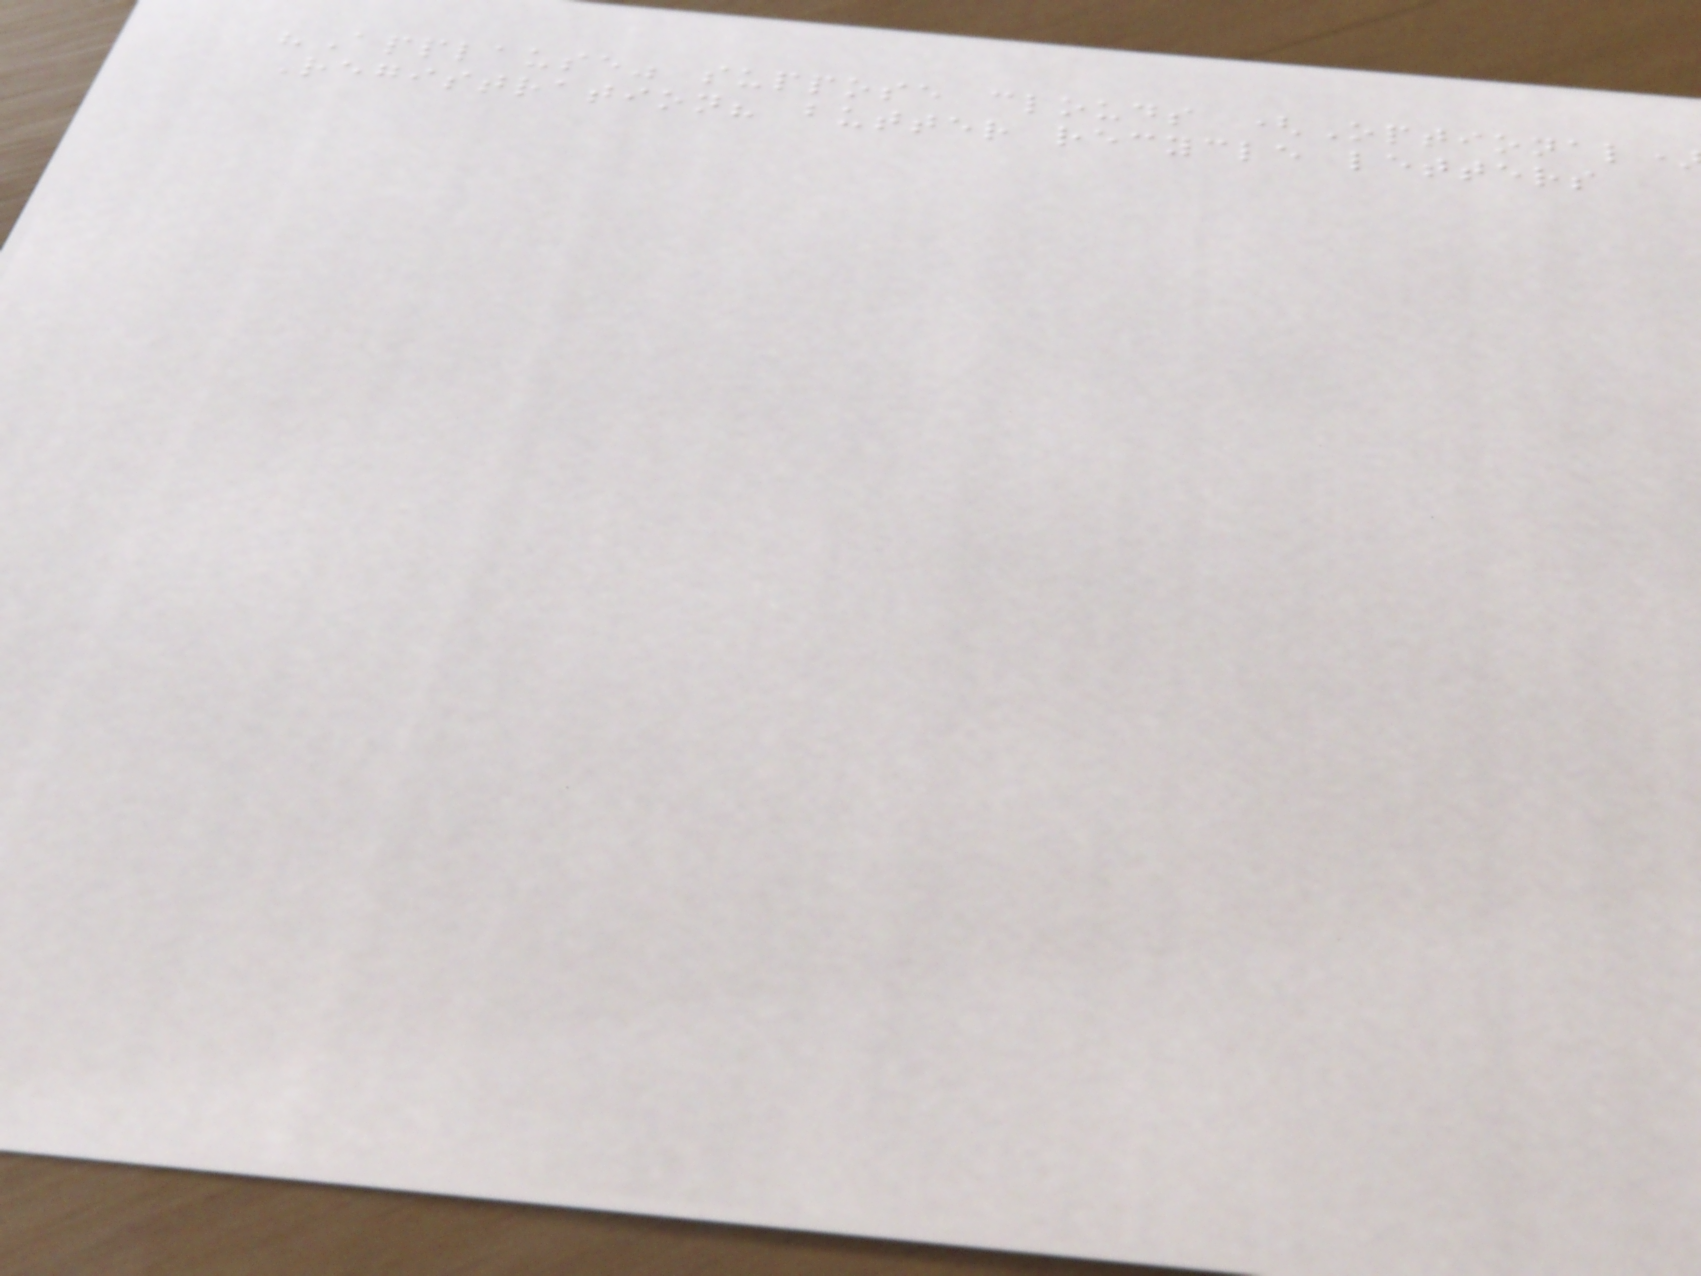"Applause" suppose clouds (Optional
Registration? butter recycle letters
